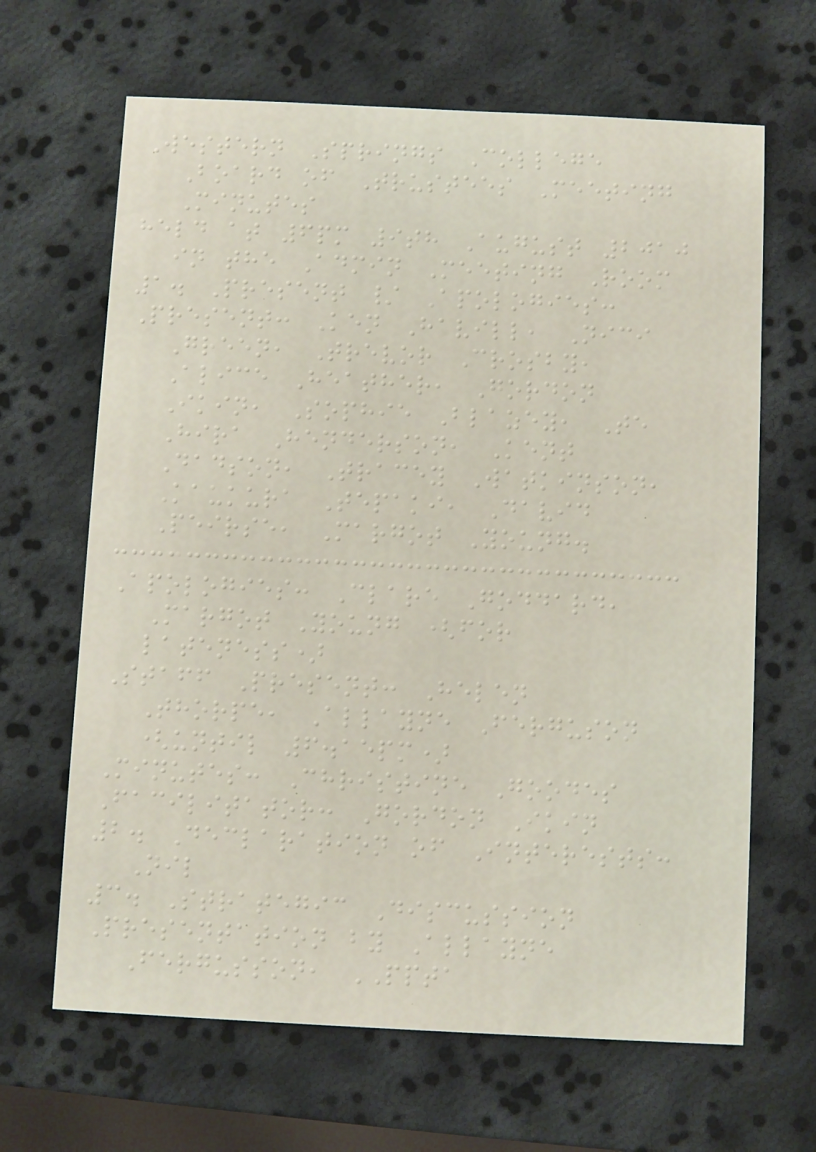Western Springs College
Board of Trustees Meeting
Minutes
held at 6pm 9th August 2010
in the Admin Meeting Room
1. Present / Apologies:
Present: Ken Havill, Nici
Green, Trevor Crosby,
Alice Heather, Gordon
Ikin, Sophie Blazey, Te
Hira Henderson, Kent
Dadson, Tracey Watkinson,
Kaukura Tepaki, David
Peirse, Margot Young.
Apologies: Clare Goddard,
Margot Young (for
lateness)
Staff Present: Helen
Thorpe, Allayne Ferguson
(until 6.15pm)
Minutes: Christine Goodes
Facilitator: Gordon Ikin
2. Declaration of Interests:
Nil
3. Strategic Discussion
Presentation by Allayne
Fergusson, PPTA
